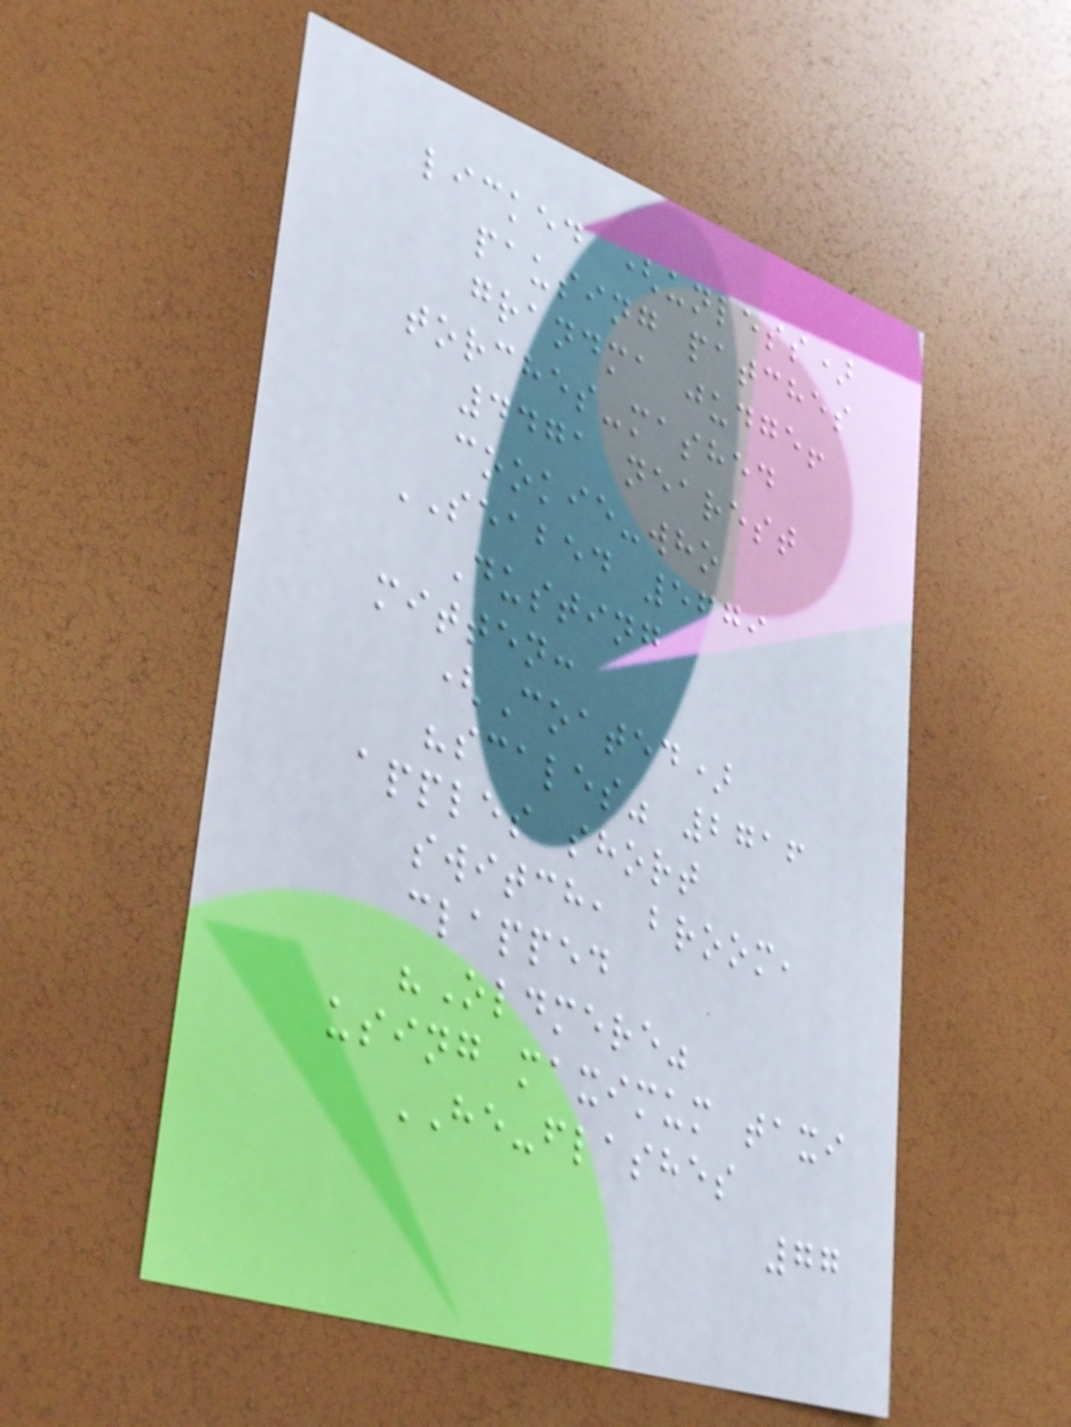licked (unless)
pausing patches
grandma judge!
torches-mashed
4471 nearest
cookie-who
SEABED 5679
Dusting
mitten:
(Coated)
"scales" 2716
apples short
switch, broom,
clapped
"Oldmere"
using maximum taxi
HE-flashes
77
